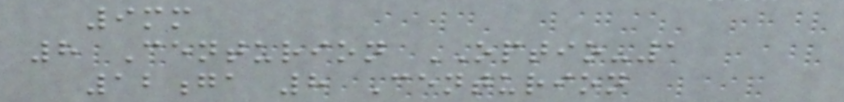9mm
8 Centurion OPTIO-1
12ga 8 Centurion
